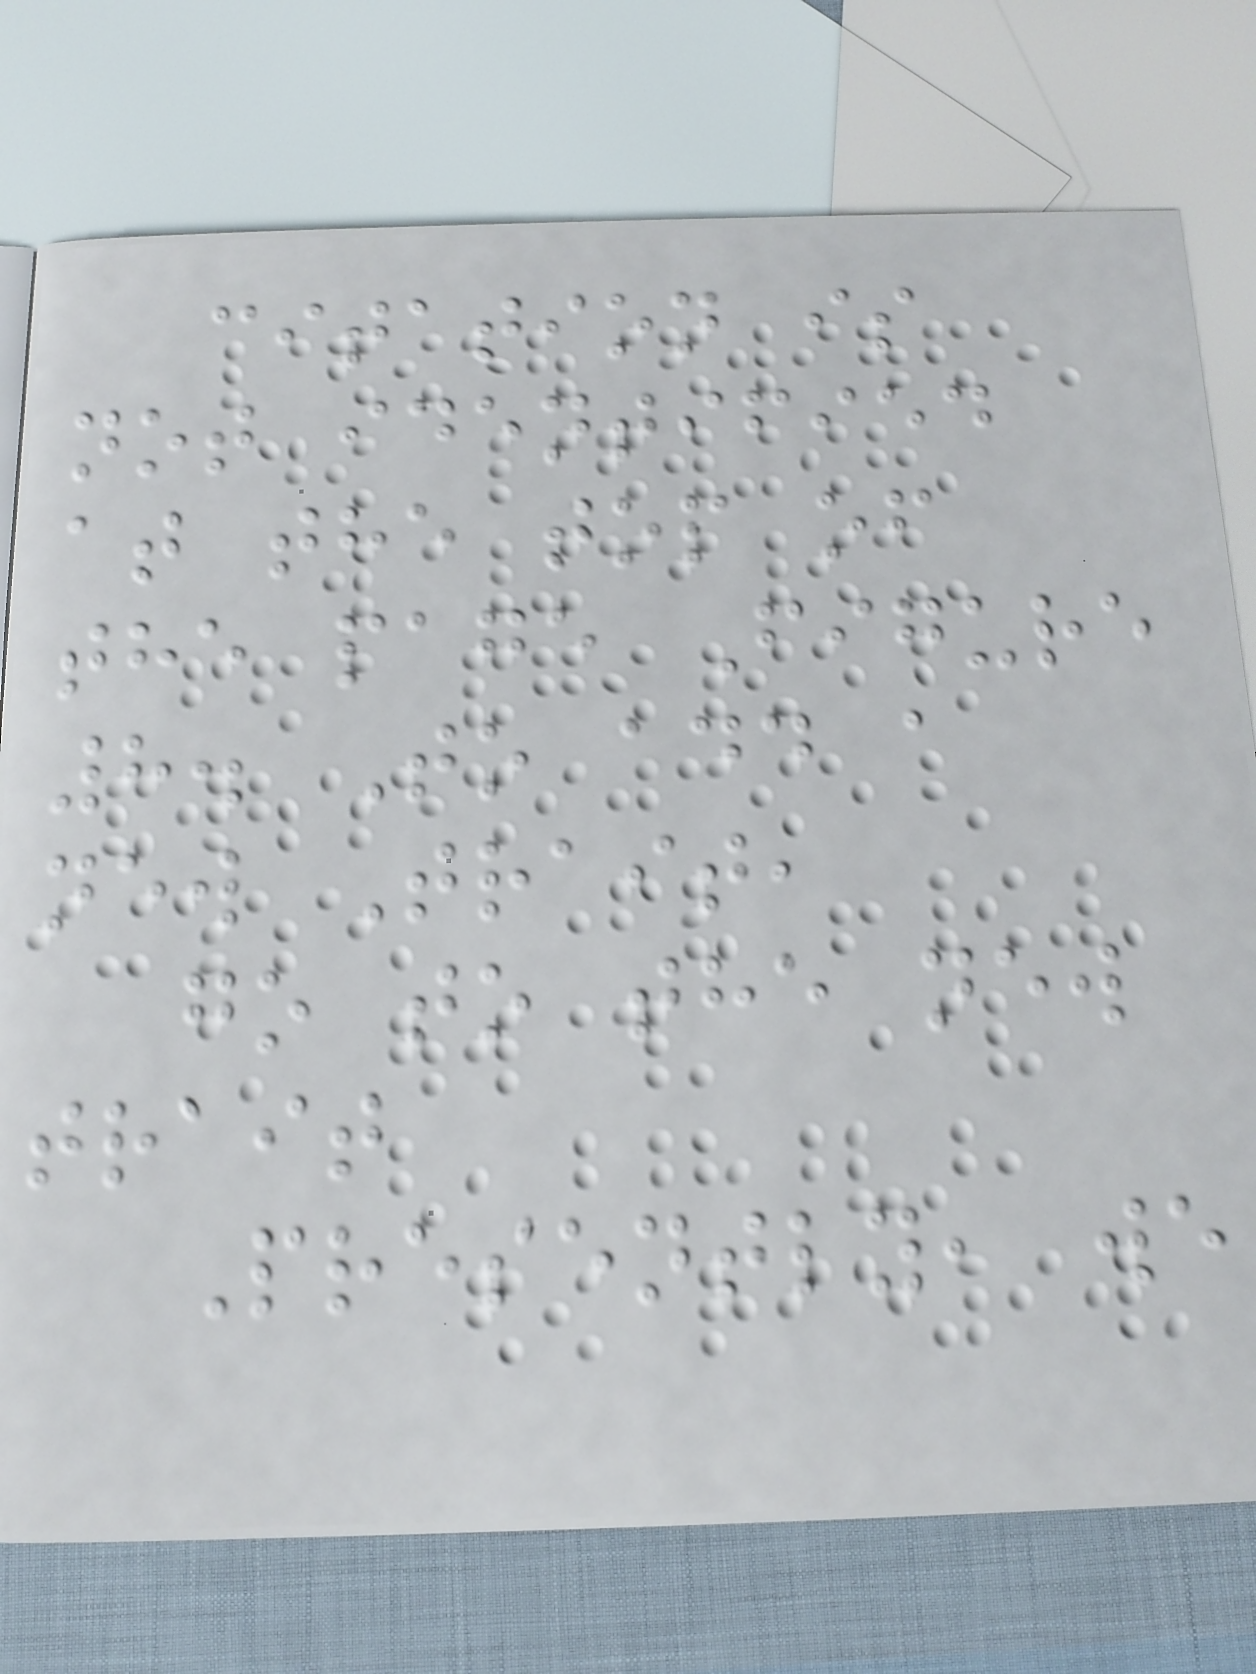citation is
not identified
at the top of
the page Figure
8. To add a
new Trait,
go to the new
trait
Presently, we
